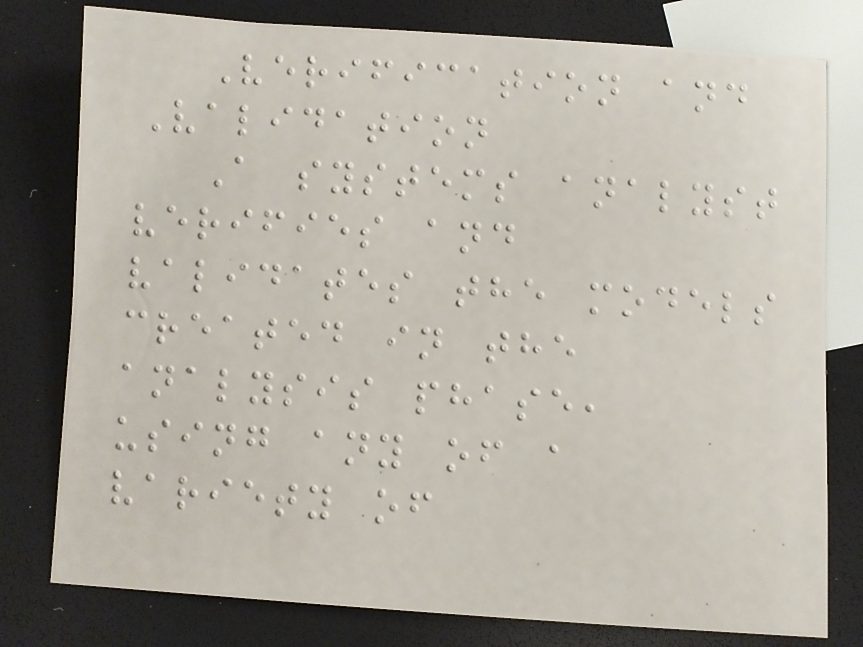Verification and
Validation
A systems analyst
verifies and
validates the models
created in the
analysis phase,
using any of a
variety of
